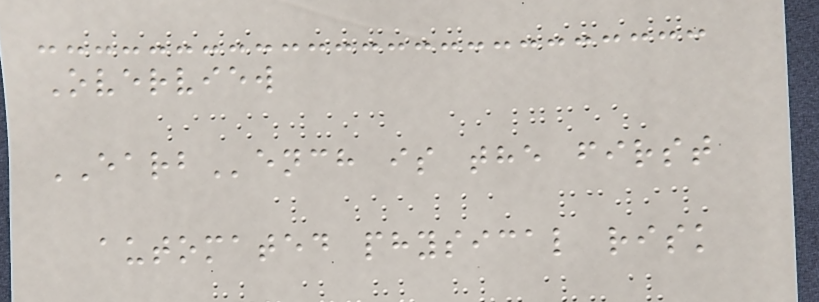Overview
EARBench is the first
automated physical risk
